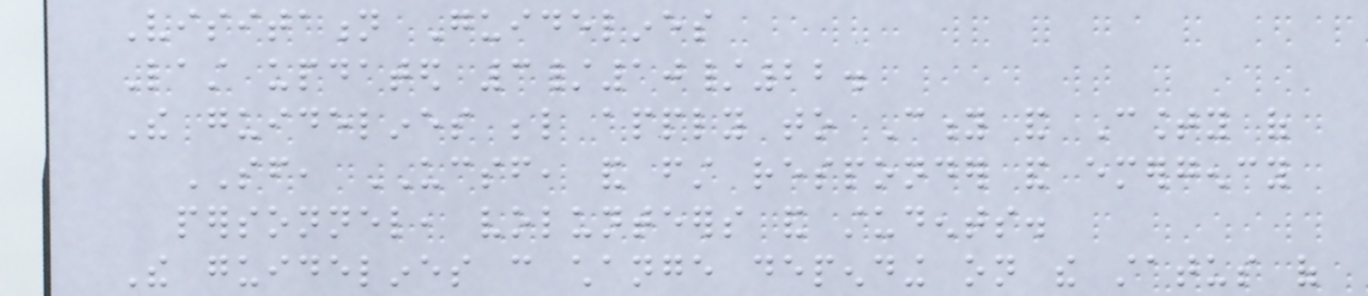Visitation Guidelines
Last updated 3/10/22.
The guidelines below apply to City and County of
SF, UCSF, and first responder and emergency
personnel, volunteers and students.
The guidelines can change depending on the status of
